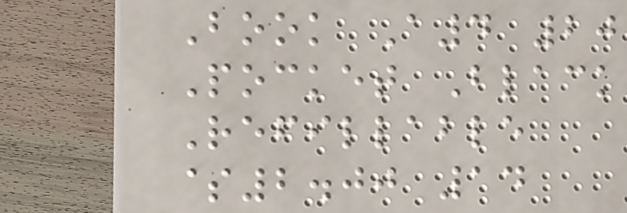Book A4 20
Pocket Black
Refillable
$2.00 14
